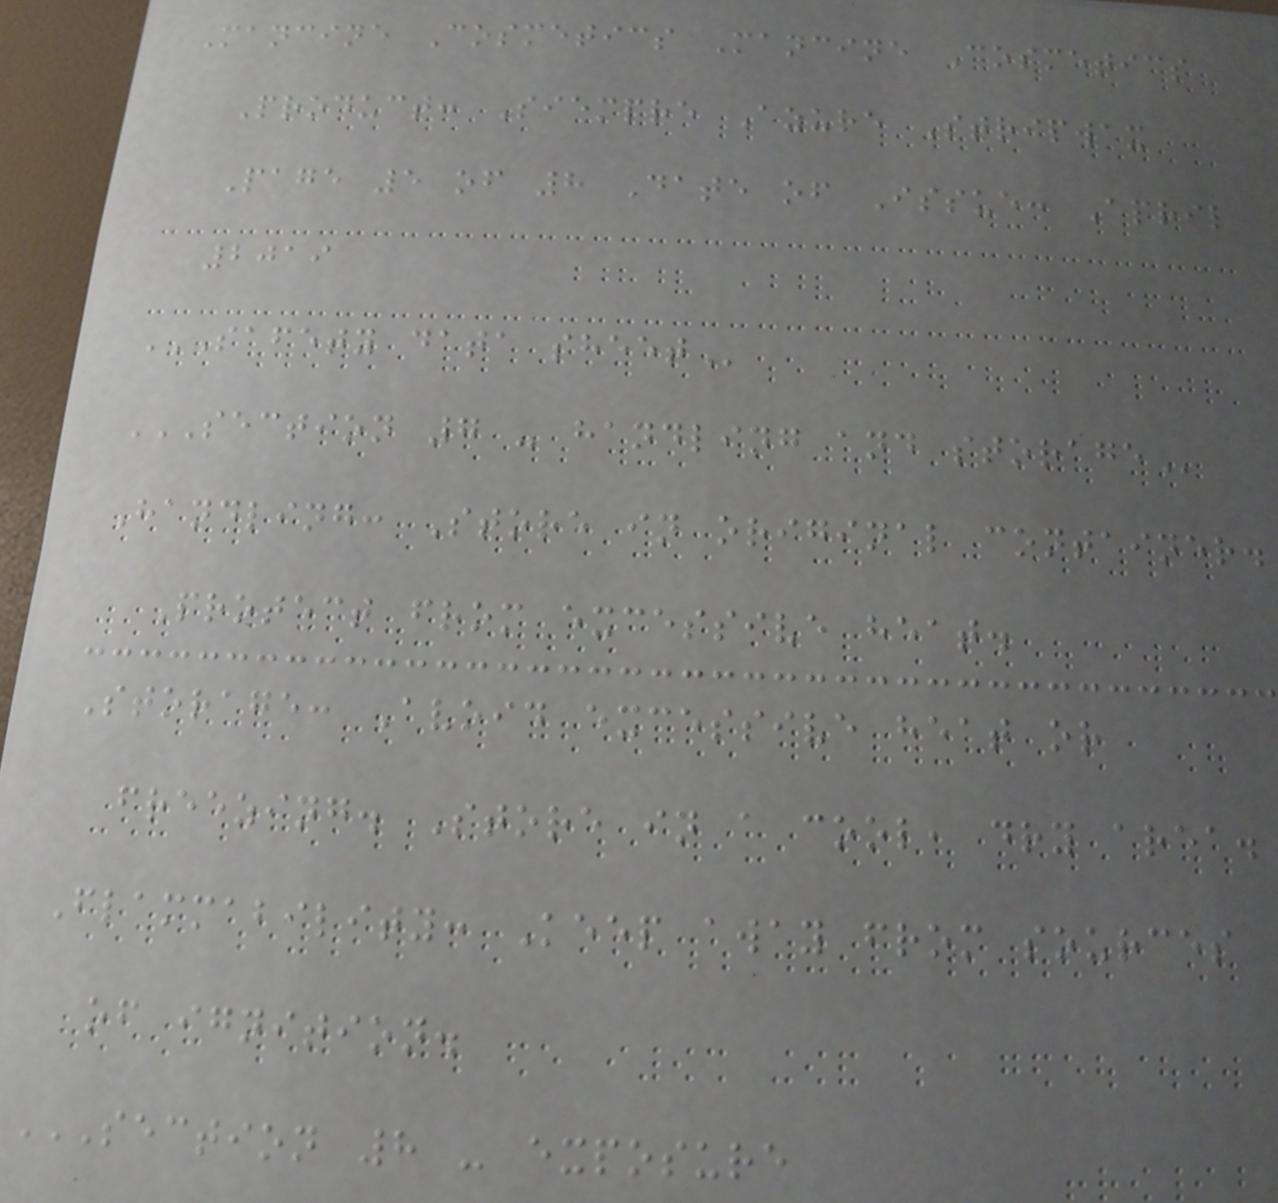Mancine Cosmetics Mancine Cosmetics
Product: Siempre Azure Stripwax
Page 5 of 8 Date of Issue: April
2019
SAFETY DATA SHEET
SECTION 7 - HANDLING AND STORAGE
Handling: Store in original container.
Protect from excessive heat.
Storage: Avoid excessive heat or
freezing. Store in a cool, dry area.
Flammability: Keep away from sources
of ignition.
SECTION 8 - EXPOSURE
